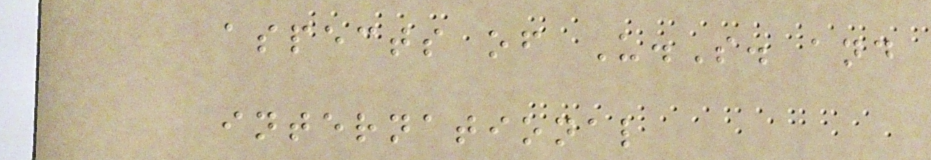aspects of U.S. and
international
